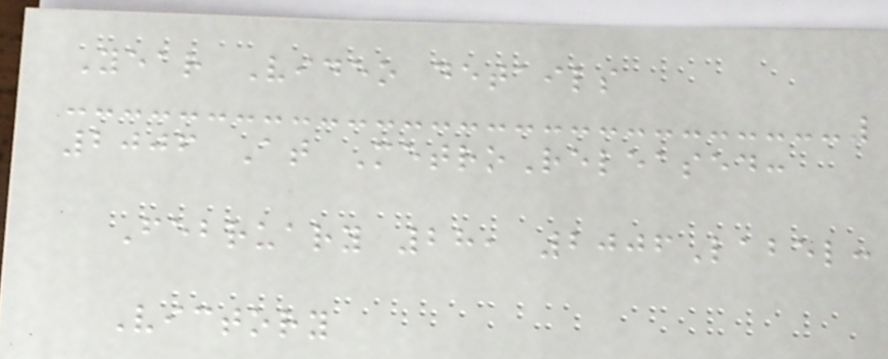Year Video details
2006 At MetroReleased:
February 28, 2006Label:
Victory
